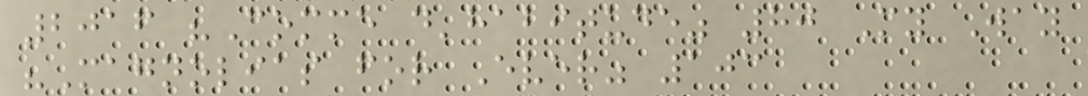2016 "Comme d'habitude" 80 My Way
"Magnolias for Ever" 103
